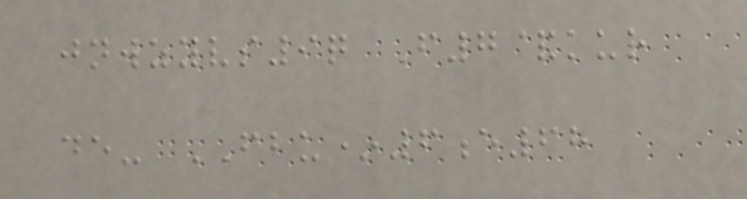jnwzyvs9q F7&kur
de- FBU*6e68
